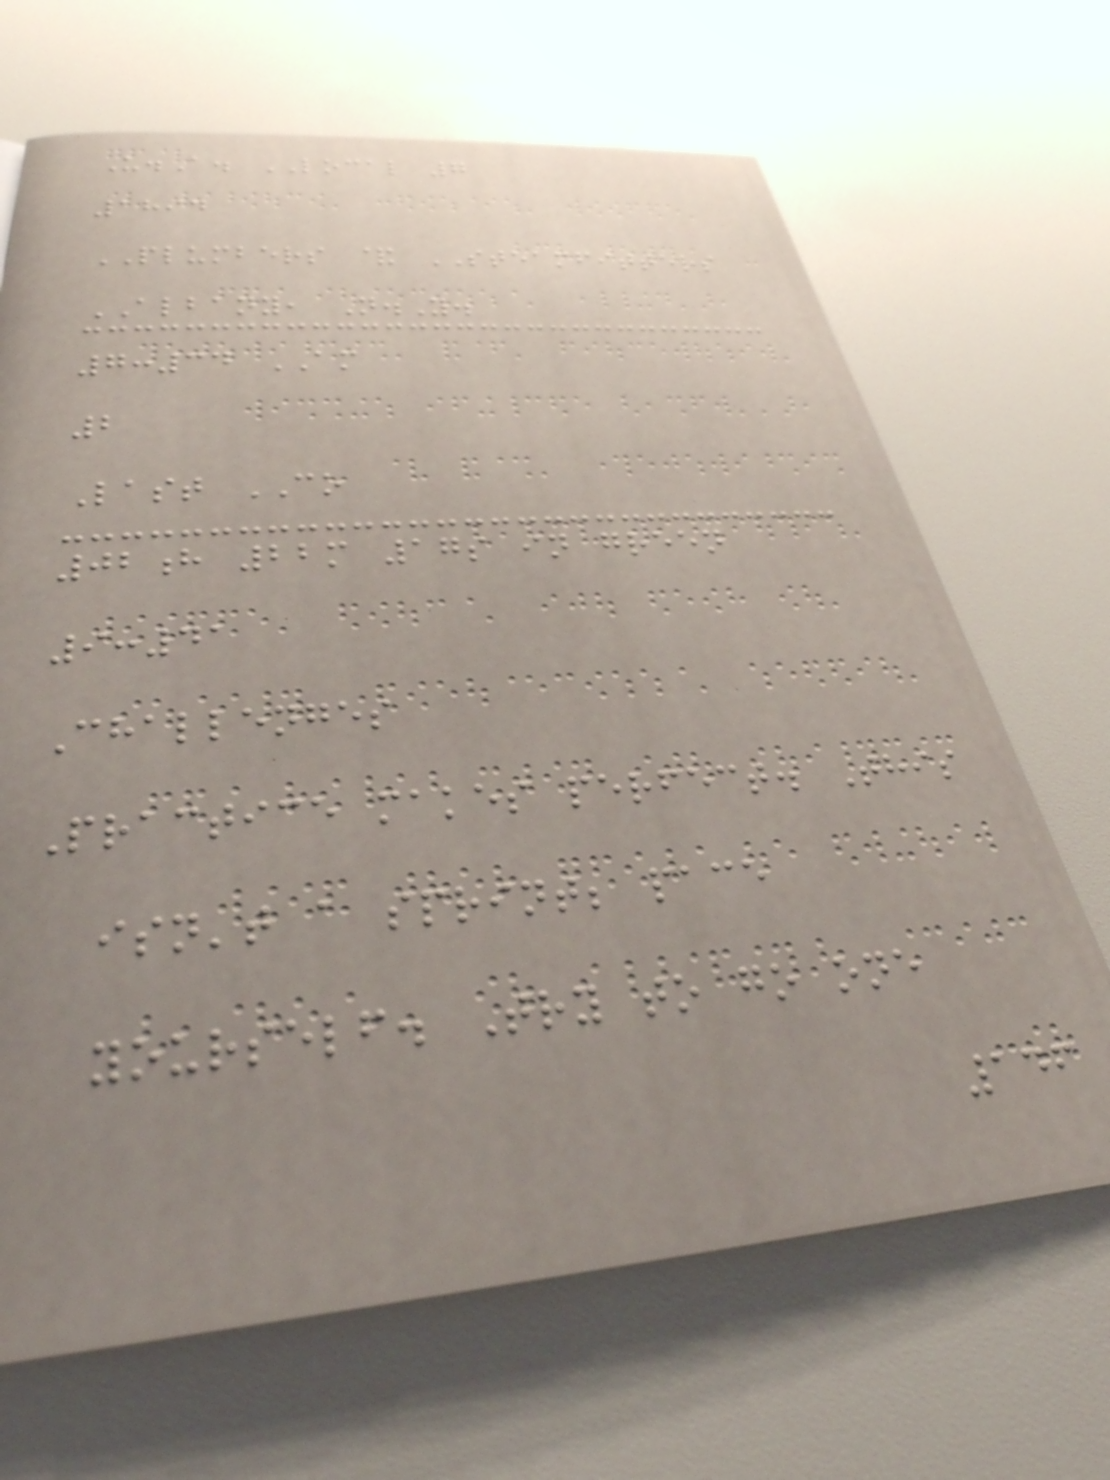U.A. LOCAL 7
1894
PLUMBERS & STEAMFITTERS
ALBANY, N.Y.
7:34 AM
2
Last CO
02h 22m 17s in green
9:41
Challenges
Practice makes perfect. This
isn't a sprint; pace
yourself. Try to go one
146
